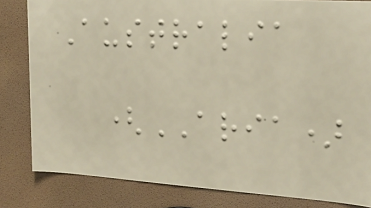Australia
(ARIA)
